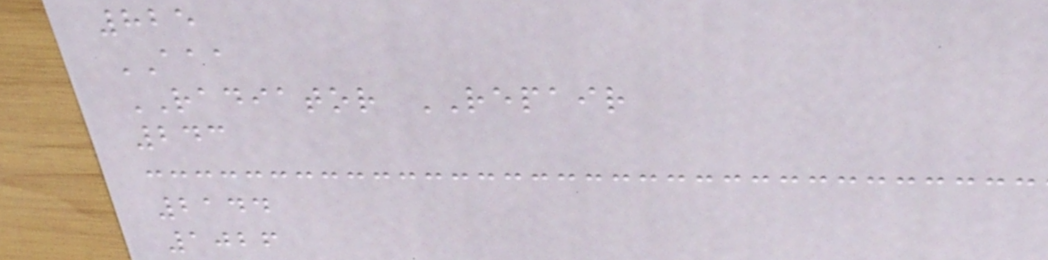825
AAA
RADIATOR REPAIR
243
2144
1026
